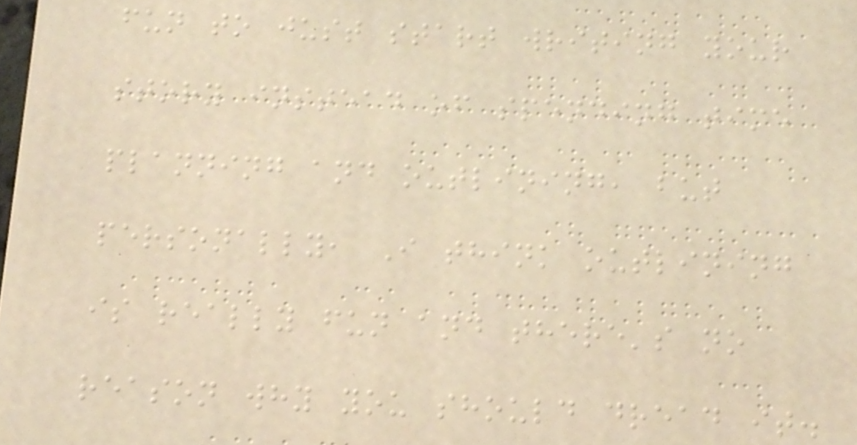fun to just start writing your
story instead of spending time
planning and outlining, but
personally, I think outlining
is really fun and there's no
reason why you should dread it.
